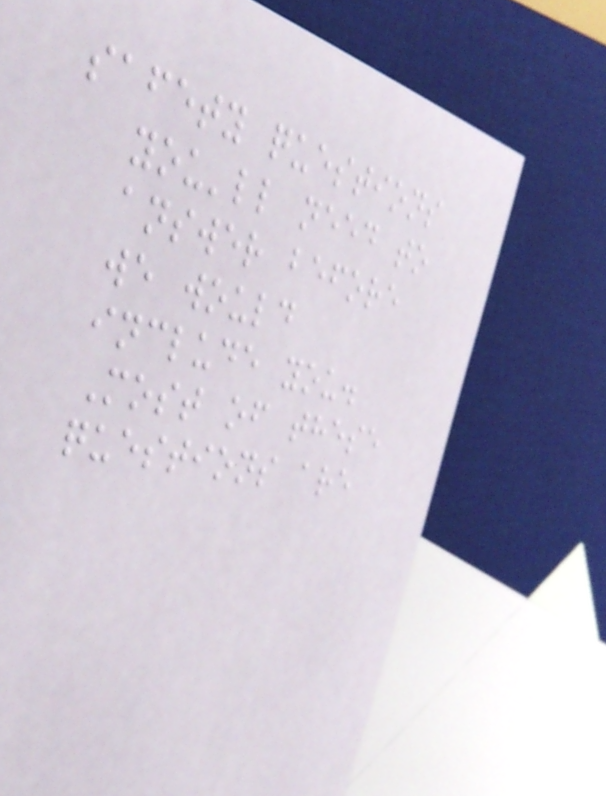safety questions
you'll need to
answer before
we would
include you.
Most of these
questions are
